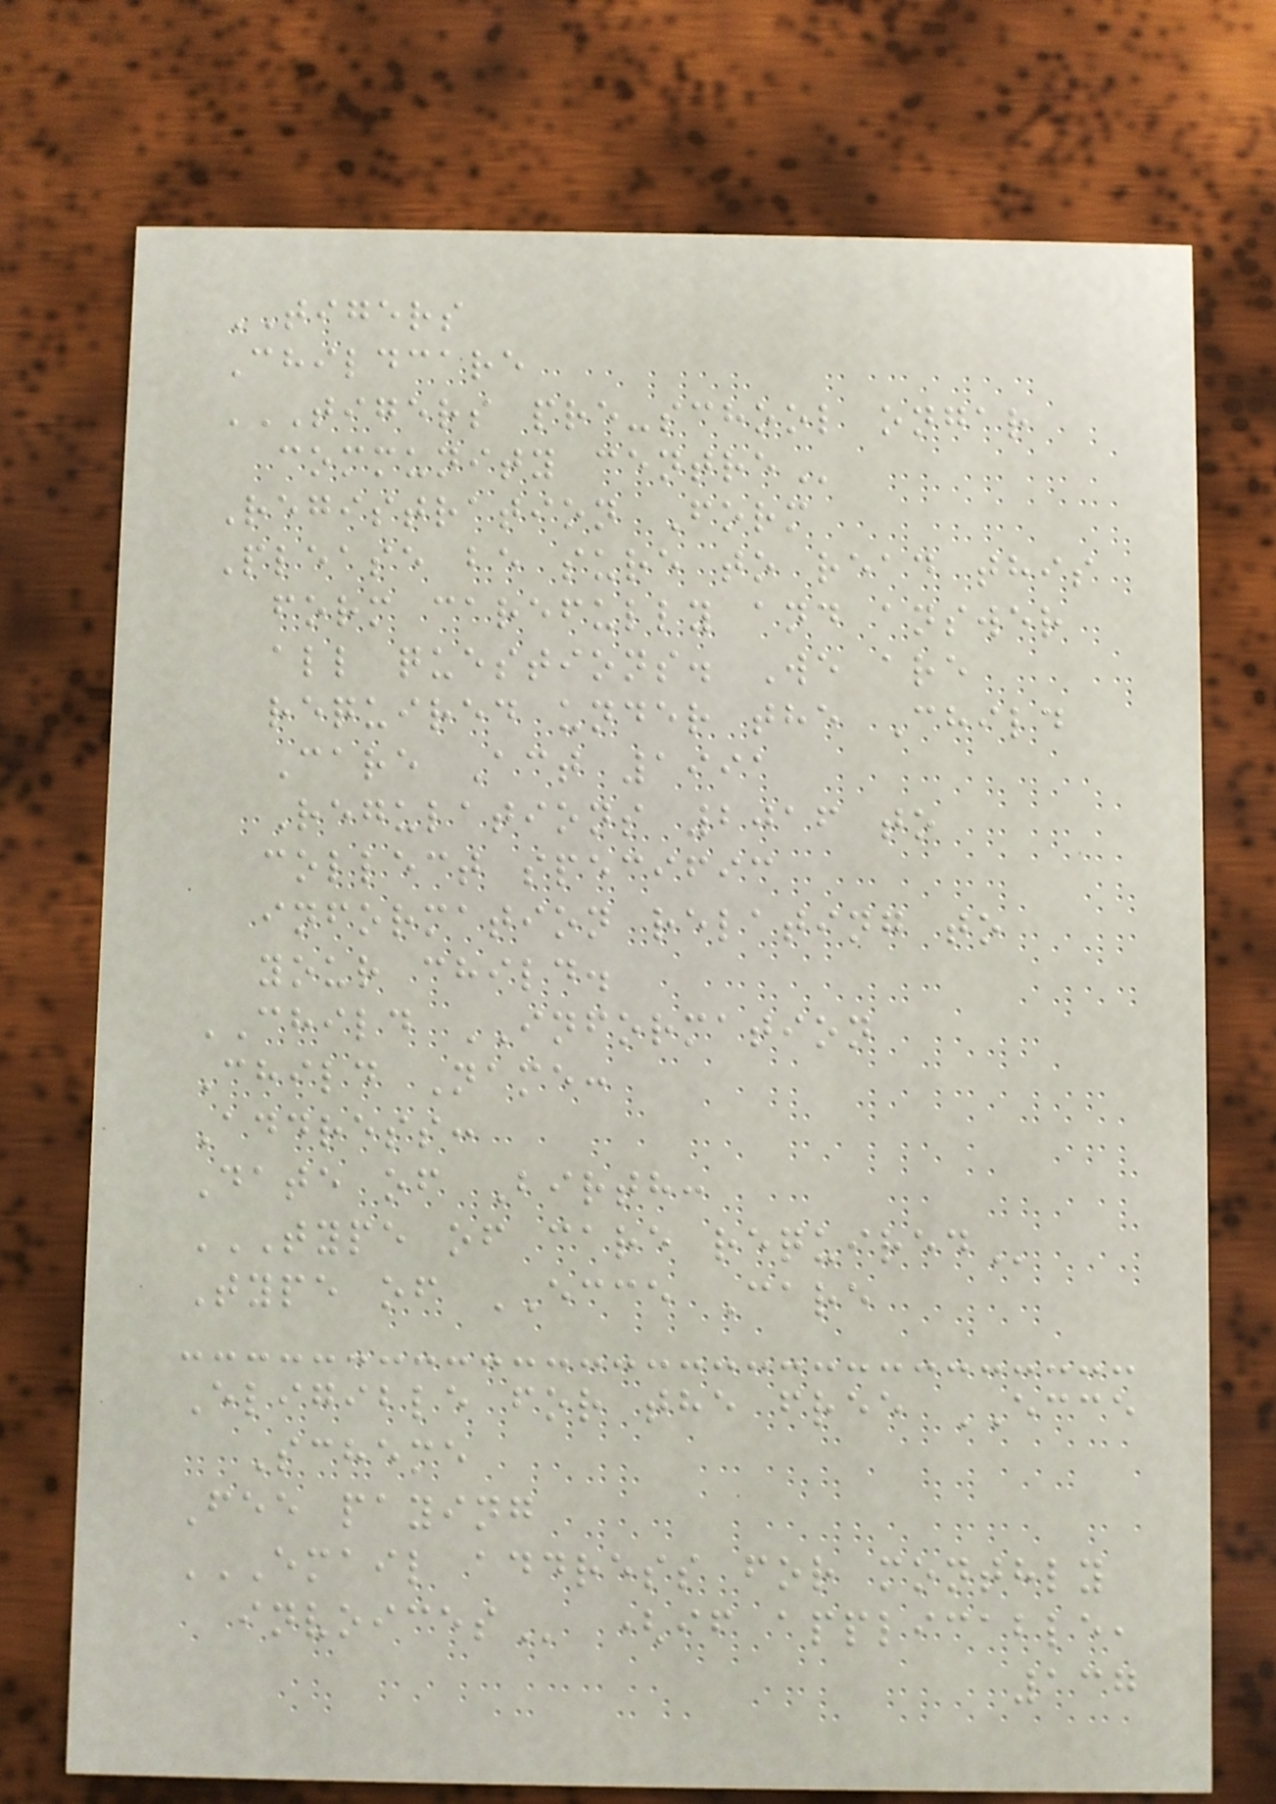TIGERS
Childcare
TIGERS PRE-SCHOOL ONGAR
COMMUNITY CENTRE
Registration Form
Please be sure to read this
form carefully and answer
all questions. We are
required under the Child
Care Act 1991
Regulations 2016 to
collect specific
information relating to
your child.
CHILD INFORMATION
Child Name:
Address:
Date of Birth:
TYPE OF CARE REQUIRED
Type of ECCE Care
Eligible for the free ECCE
Scheme
Fee paying
EMAIL ADDRESS FOR MONTHLY
INVOICES (if applicable,
137
